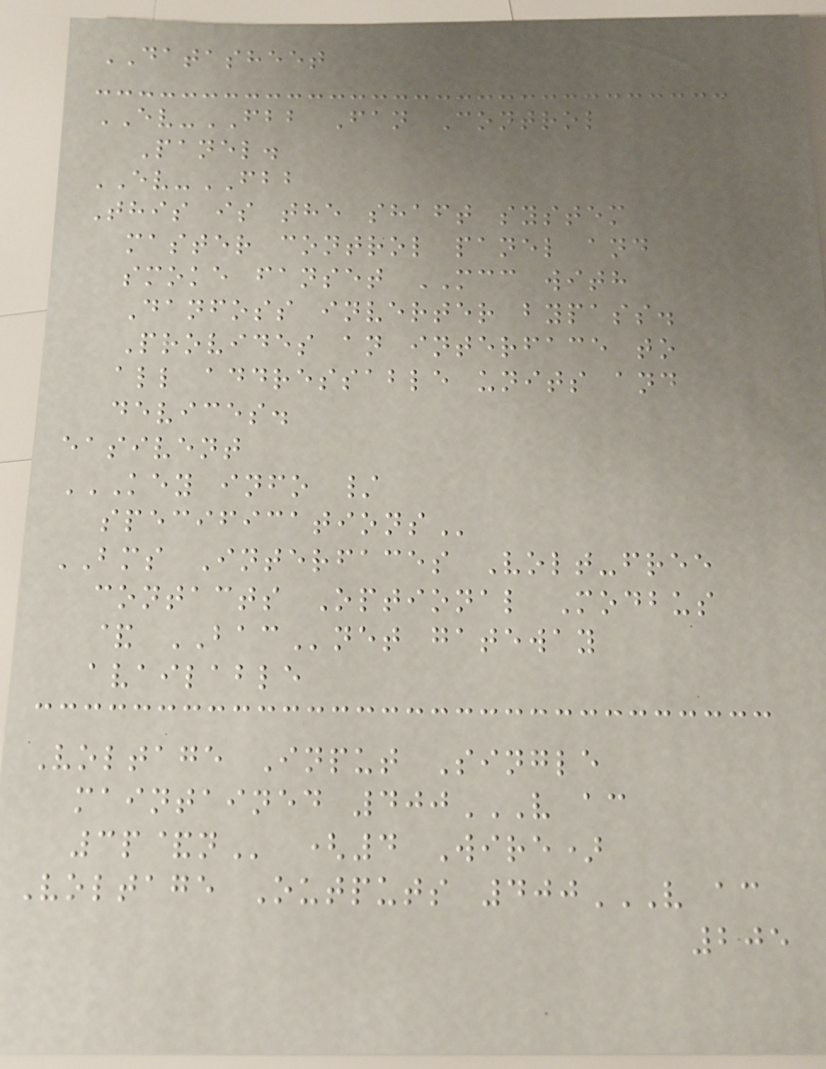DATASHEET
EV-FBB Fan Control
Panel.
EV-FBB
This is the shaft system
master control panel and
smoke fanset MCC with
Danfoss inverter bypass.
Provides an interface to
all addressable units and
devices.
easivent
KEY INFO /
SPECIFICATIONS
BMS Interfaces Volt-free
contacts Optional Modbus
& BACnet gateway
available
Voltage Input Single
maintained 400V AC
3P&N (4 Wire)
Voltage Outputs 400V AC
205
